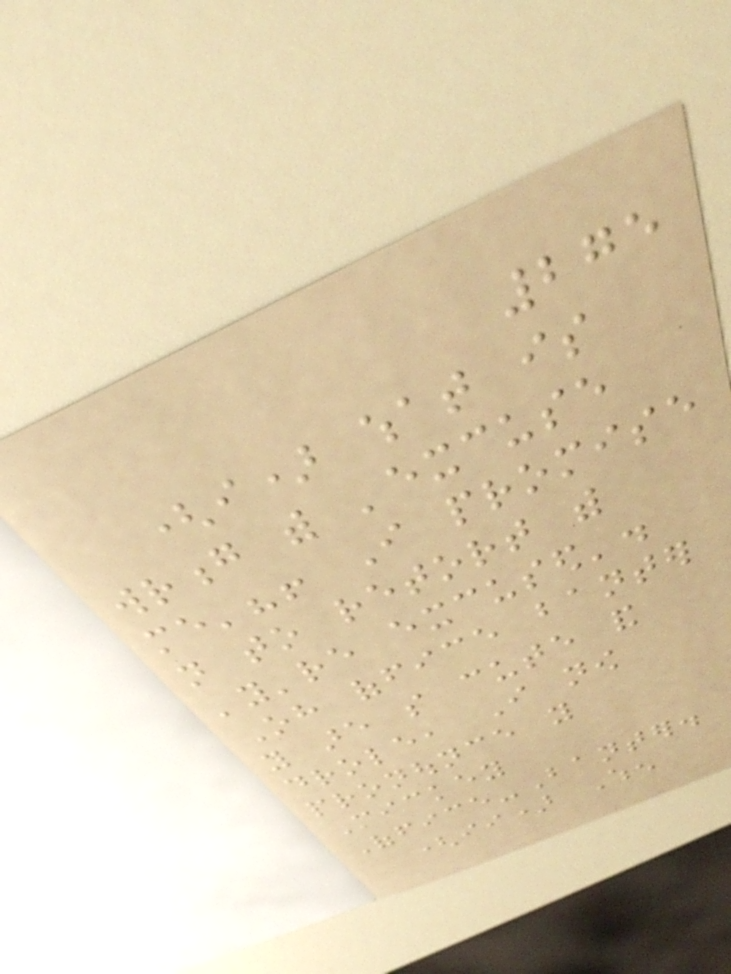275
(i) what is
wrong with 'excuse
me'?! I promise
not to retort with
'you're excused'.
Oh office banter
you are so cute and
drole, I now
pronounce you
Mickey
Office-Banter.
(ii) When
